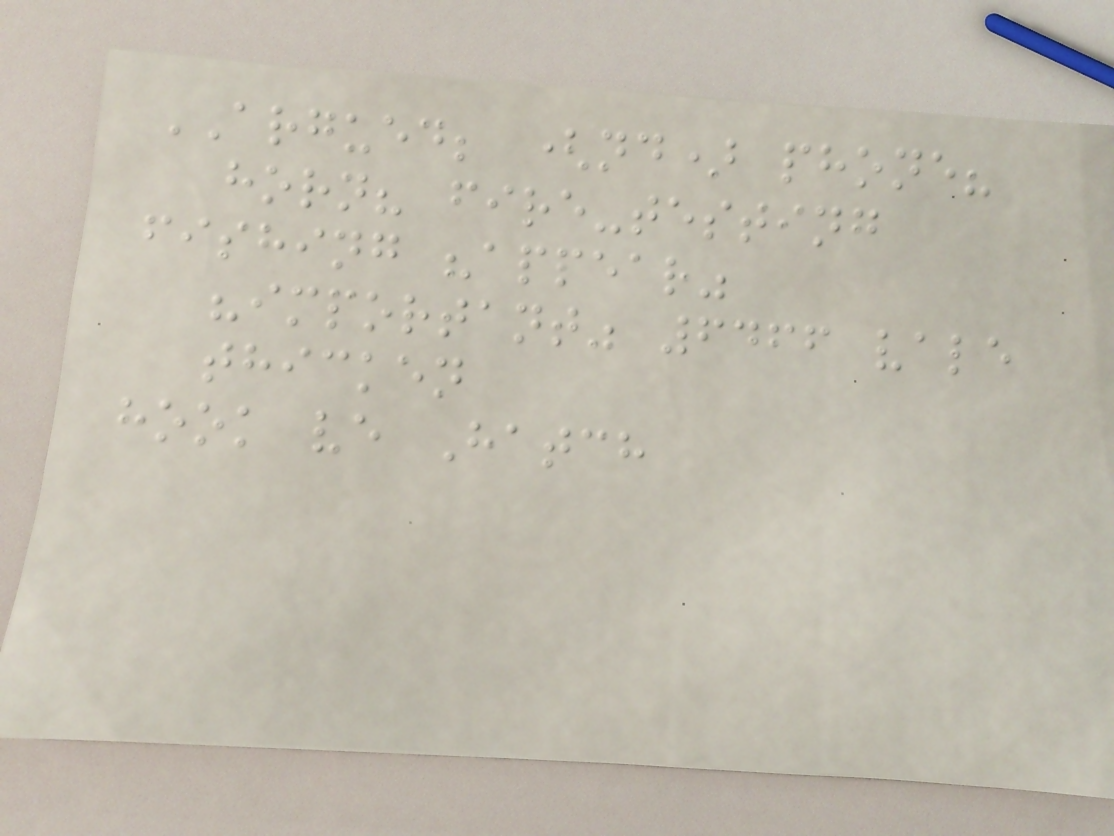ARGUED; (nd) phone?
horn? fire-testing
fishing "appear"
"important" 6466 vale
thicken
hook ve Hatch
